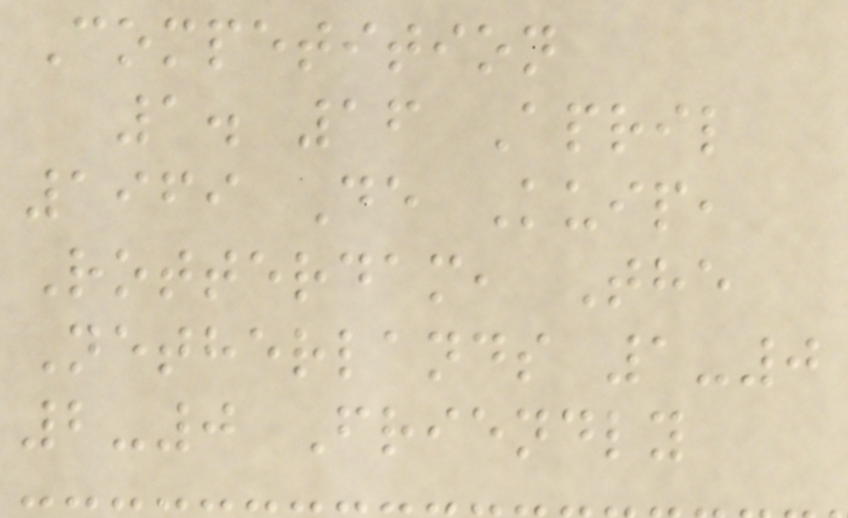Competition
1. 16 April
1969 De Kuip,
Rotterdam, The
Netherlands 1-0
2-0 Friendly
